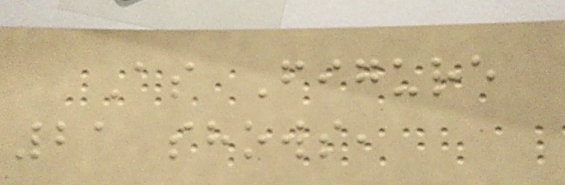As Figure
21 shows,
